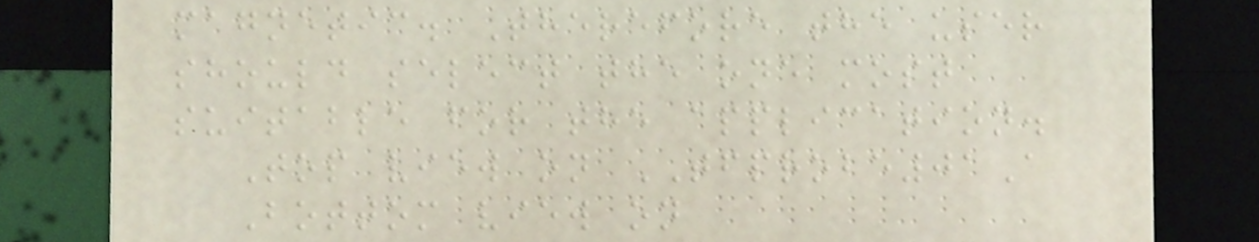magnetic. Therefore the user
should select the one most
suitable for the application.
Top view on TFPROBE01A
Bottom view on
